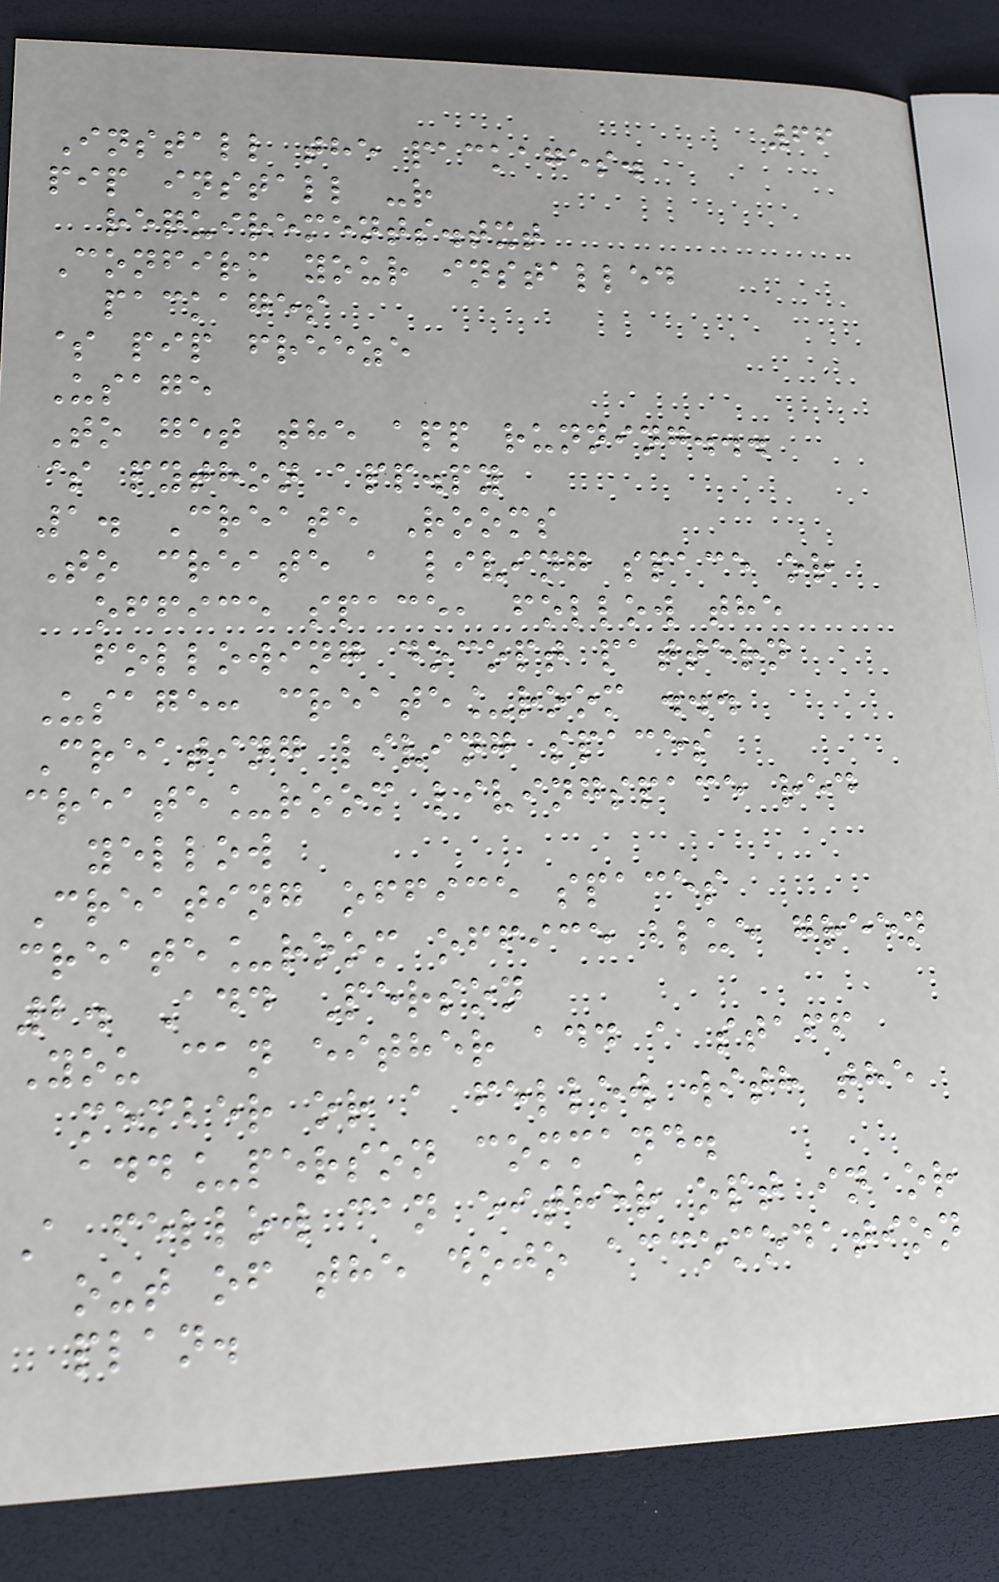66
Install the packages.
pip install -r
requirements.txt
Confirm your installed
packages
$ pip freeze
Usage
To get the app running...
$ python app.py
1. Create Rooms
To create a living space or
office space, follow the
following docopt pattern
Usage: create_room ...
Creating living spaces
create_room livingspace red
yellow
Creating office spaces
create_room office blue green
2. Add Person
You can either add a staff
member or a fellow with the
add_person command.
A fellow can either opt in or
out of the dojo accomodation
plan.
